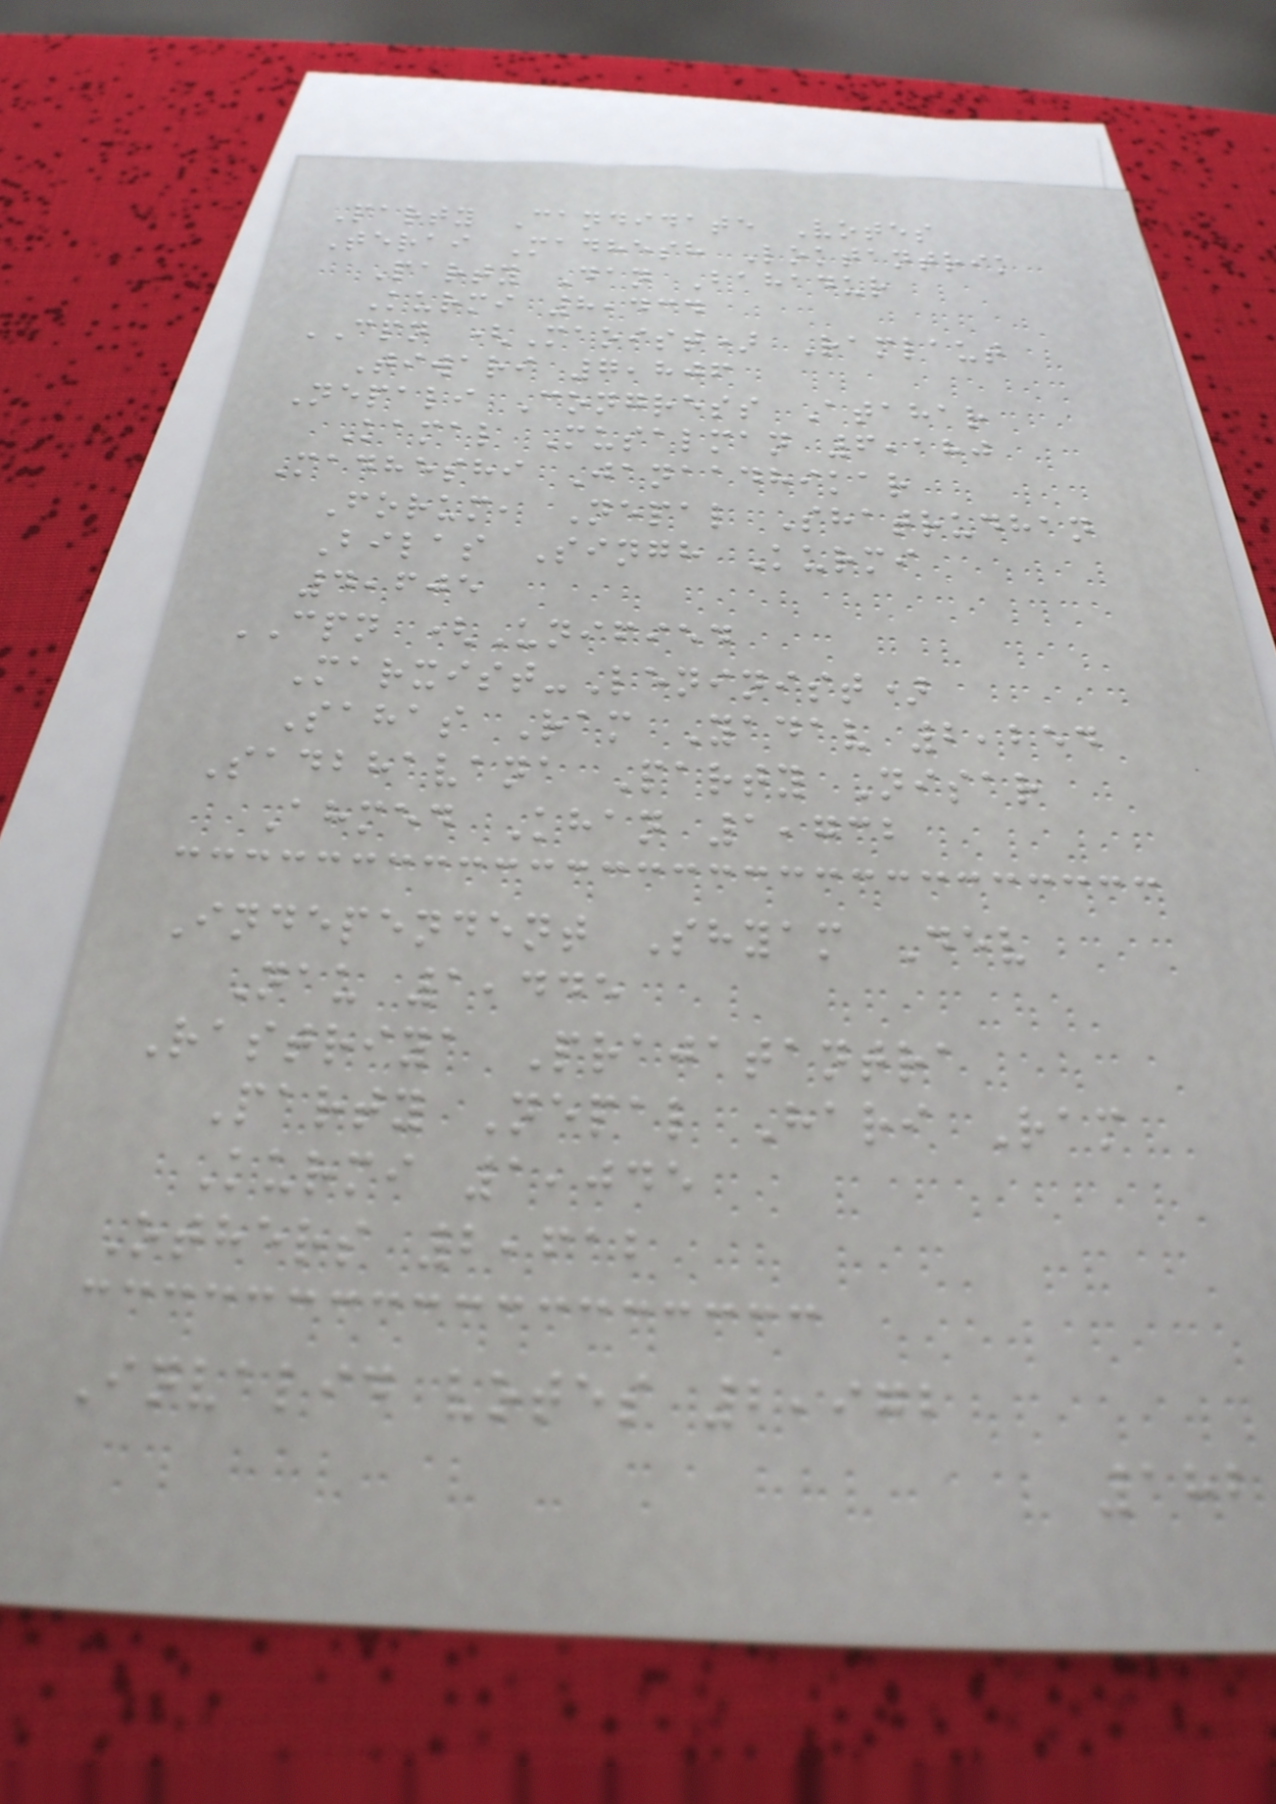Party Candidate Votes
Terai Madhesh Loktantrik
Party Dan Bahadur
Kurmi 8,434
CPN (Maoist) Ramlaut
Tiwari 7,806
Nepali Congress Atahar
Kamal Musalman 6,180
Madheshi Janaadhikar
Forum, Nepal Shatrudhan
Bilas Singh Kurmi
4,605
CPN (Unified
Marxist-Leninist)
Sahas Ram Yadav 2,254
Sadbhavana Party Nisar
Ahmed Khan 1,732
Independent Shyam Dev
Nau 1,445
Rastriya Prajatantra
Party Nepal Hari Ram
Kurmi 1,045
Others 2,612
Invalid votes 2,972
182
